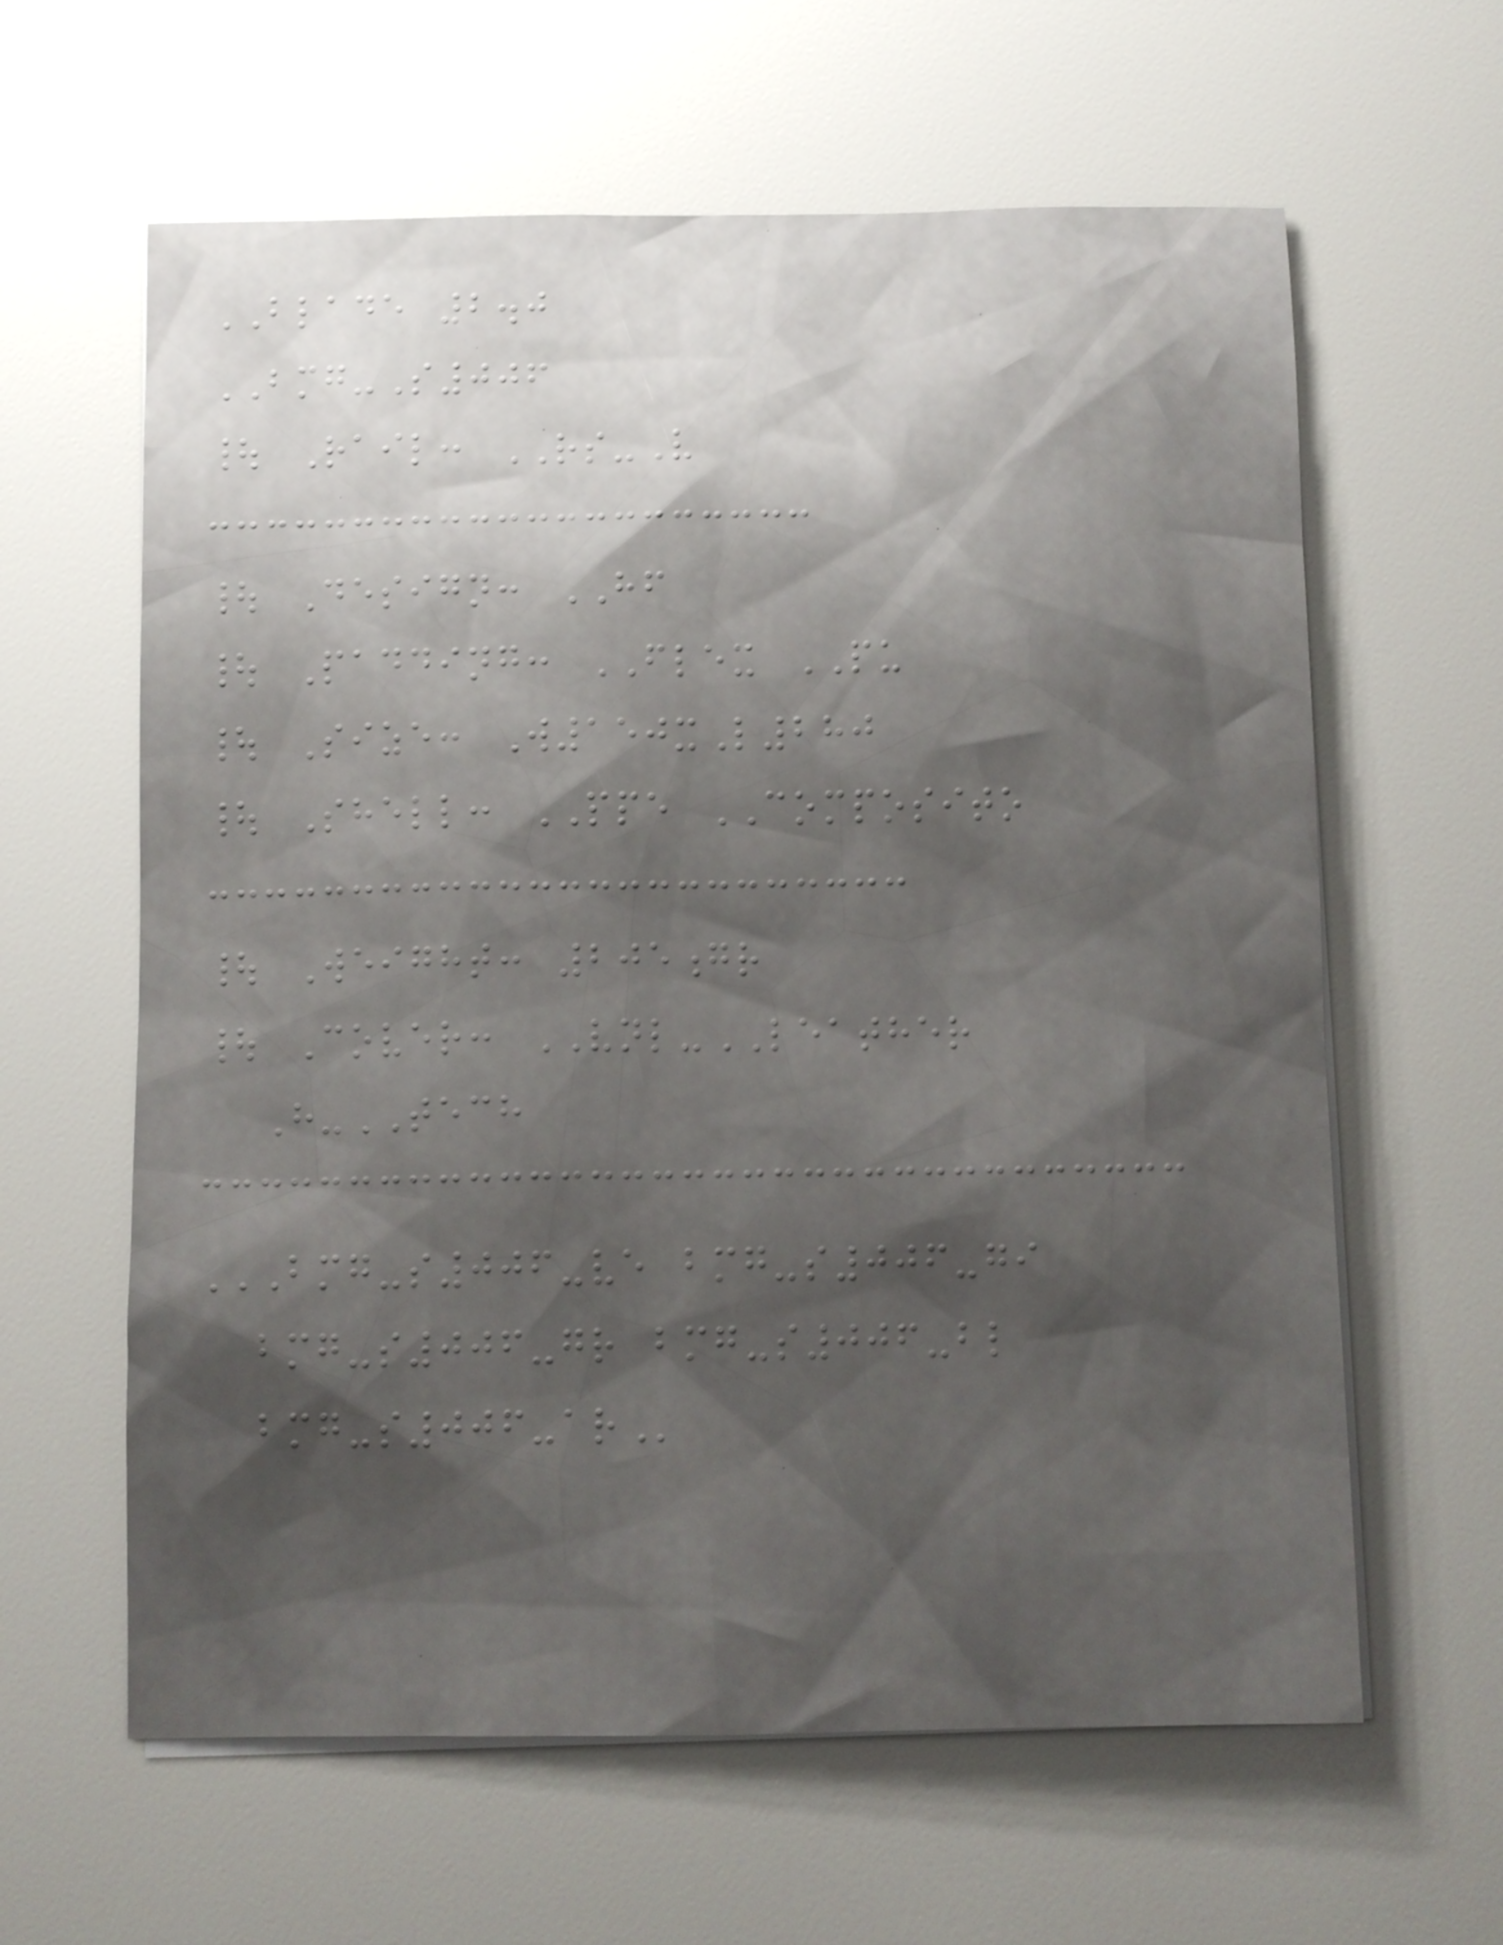BLADE 2.0
BMG-S006
| Rail: RS-V
| Design: HF
| Padding: FLEX PU
| Size: W150xL280
| Shell: PPE COMPOSITO
| Weight: 205gr
| Cover: VNL-LEATHER
H-TECH
BMG-S006-VE BMG-S006-GI
BMG-S006-GR BMG-S006-BL
BMG-S006-AR
